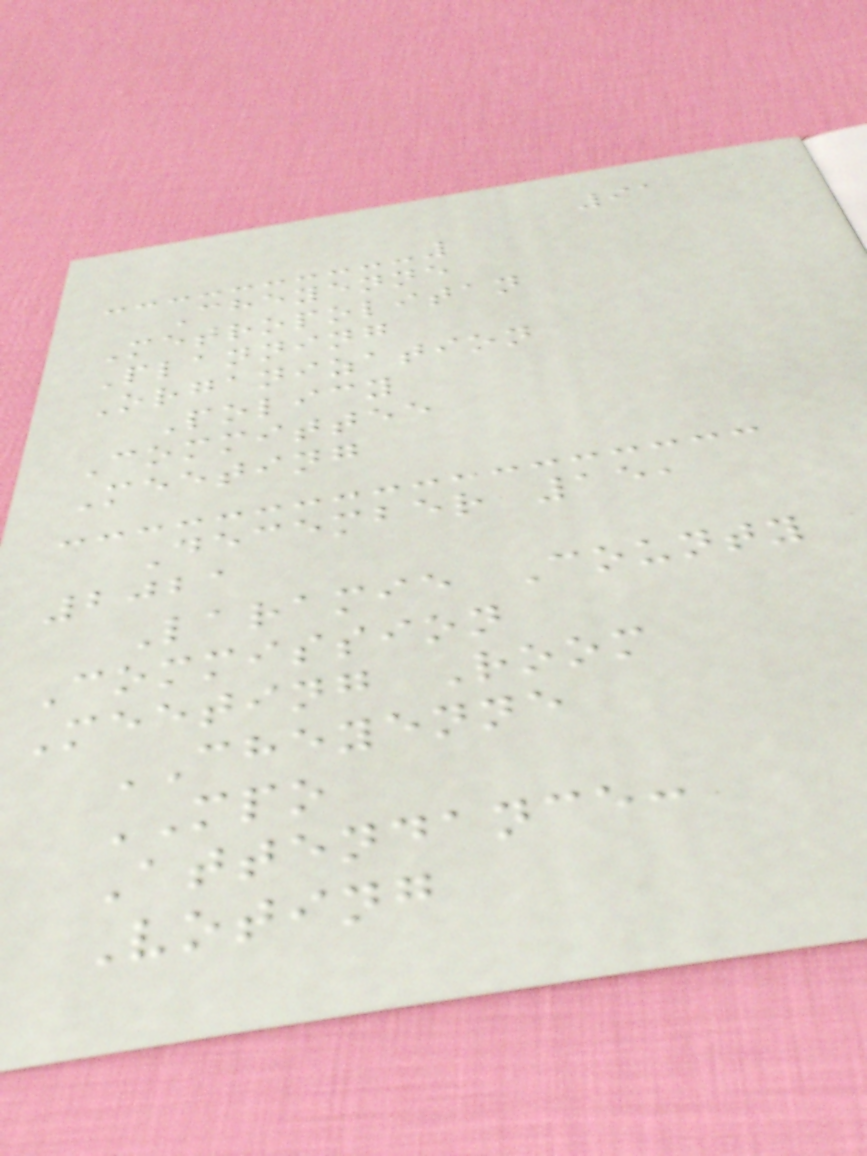91
Cheyenne
Metropolitan
Planning
Organization
Policy
Committee
Meeting
December 15,
2021
Laramie County
Commission
Meeting Room
CHEYENNE
MPO
Attendance:
Voting
